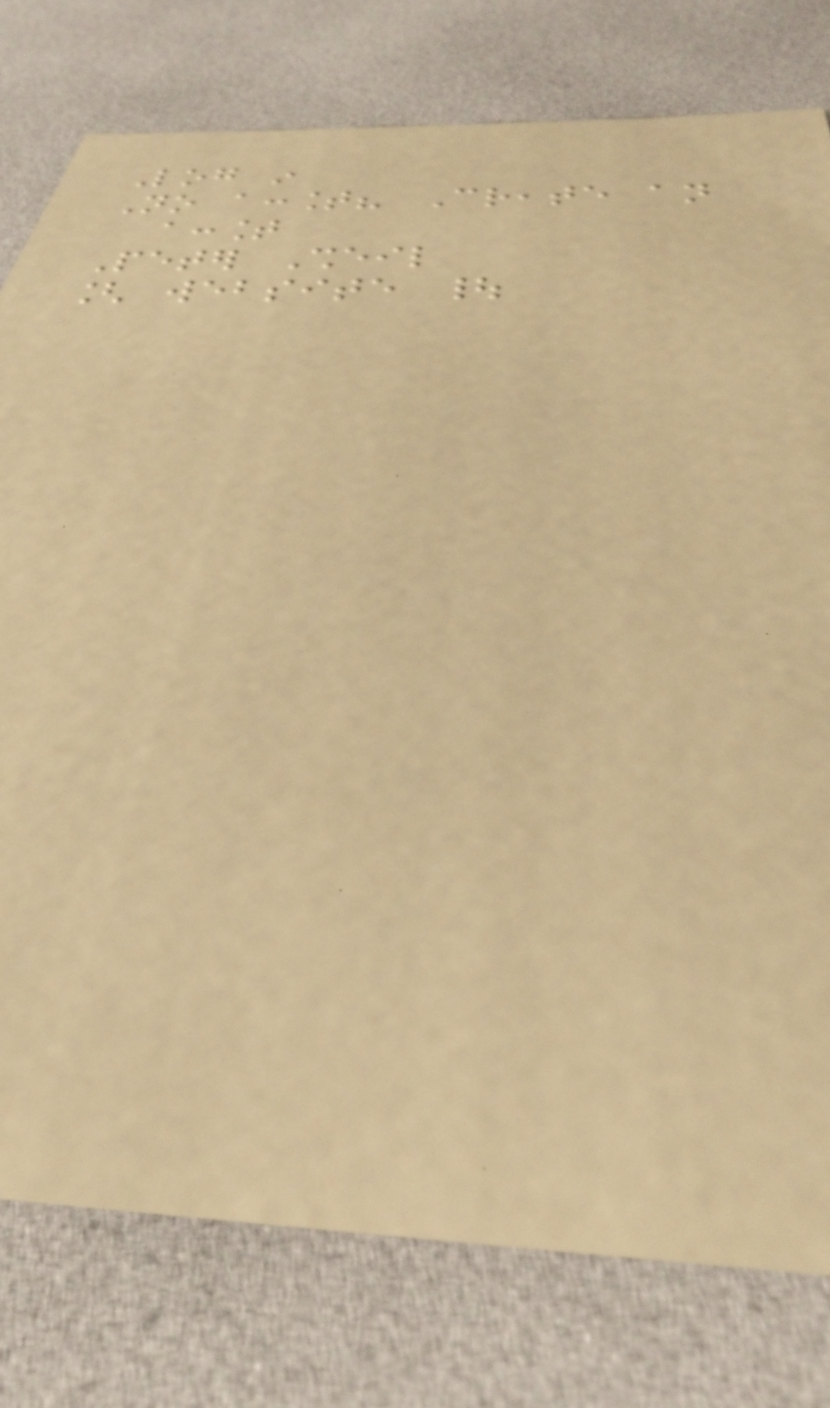Log in
No account? Create an
account
Peter Sheil
[ website |
